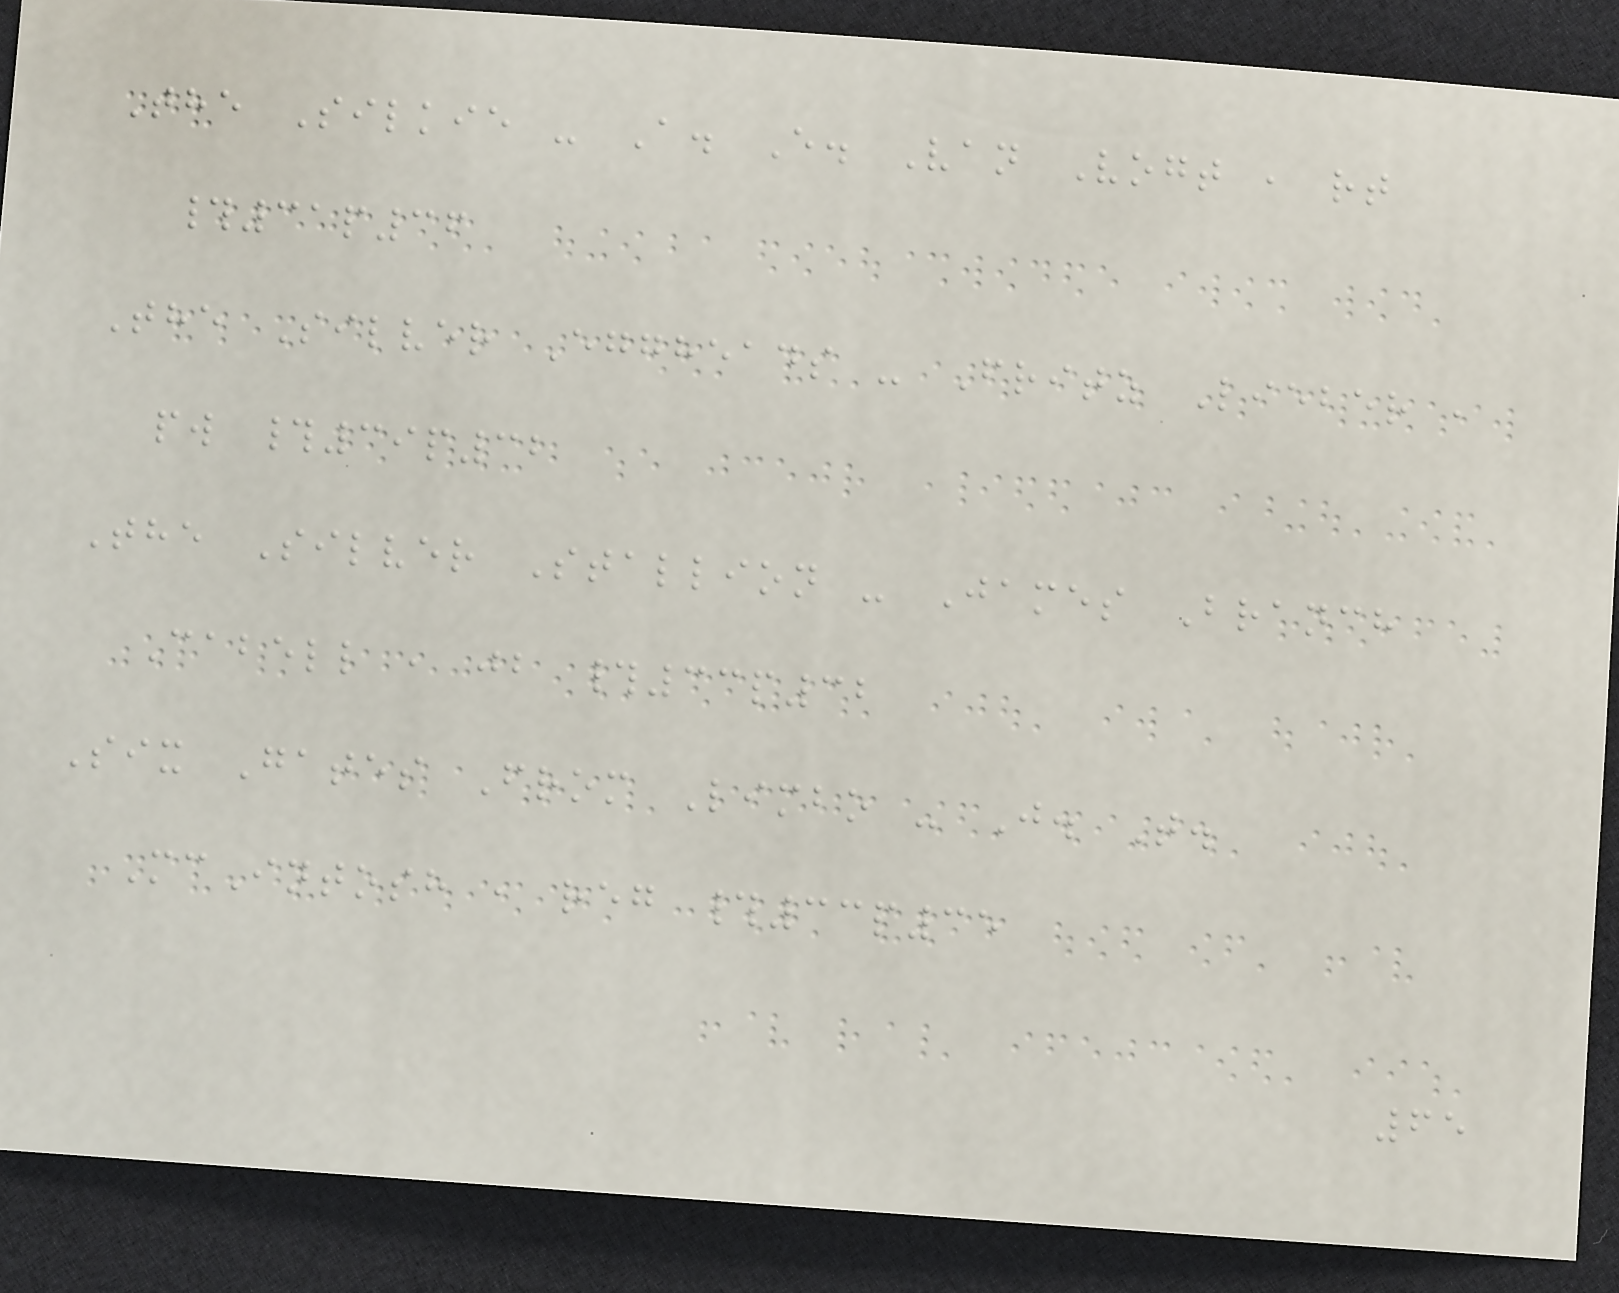The Silkie - A. E. Van Vogt , rt
#31p36
The Silver Eggheads - Fritz Lieber ,
pw #39p32
The Silver Stallion - James Branch
Cabell , jb #33p32
Six Gates From Limbo - J. T.
McIntosh , reg #33p35
65
